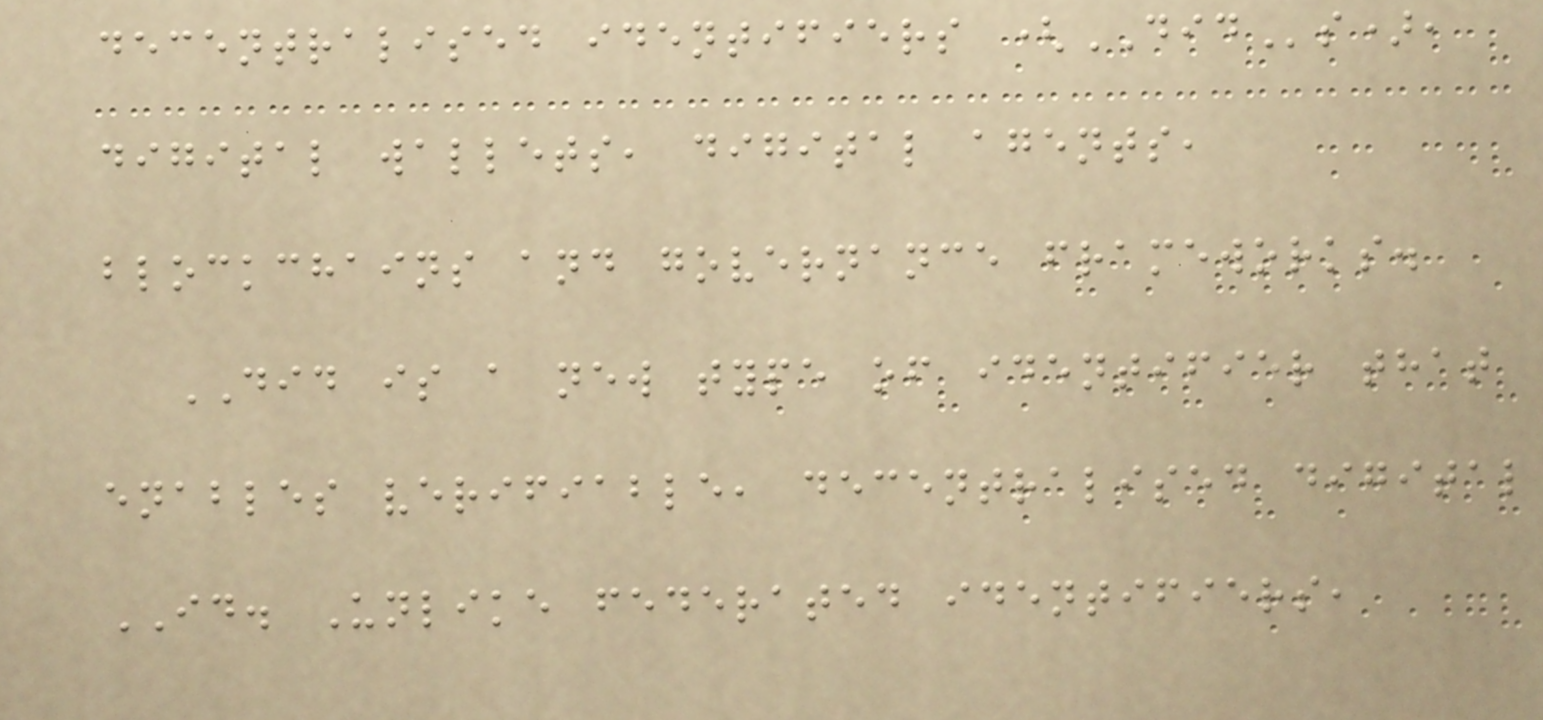decentralised identifiers (DIDs),
digital wallets, digital agents,
blockchains and governance frameworks.
DID is a new type of identifier that
enables verifiable, decentralised digital
ID. Unlike federated identifiers,
